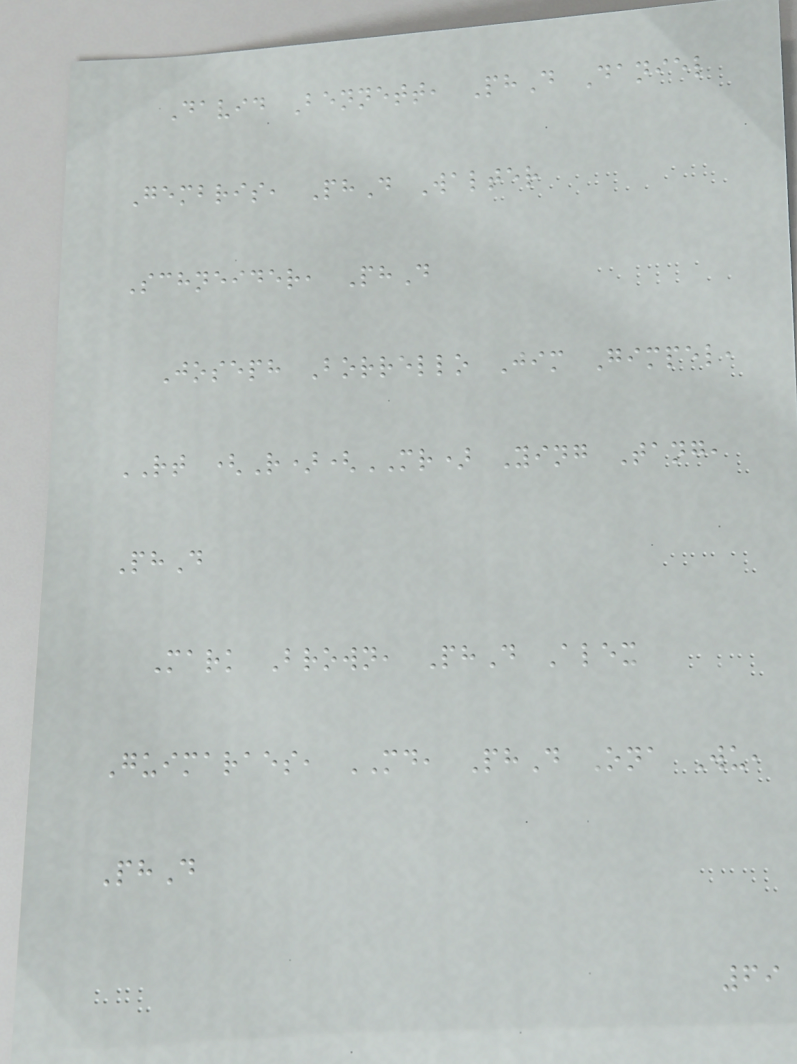David Bennett, PhD Daniel
Gembris, PhD Walter
Schneider, PhD
Joseph Borrello Jim Gimpel,
RT (R)(MR) Ying Tang,
PhD
Mark Brown, PhD Alex
Guimaraes, MD, PhD Ona Wu,
PhD
69
